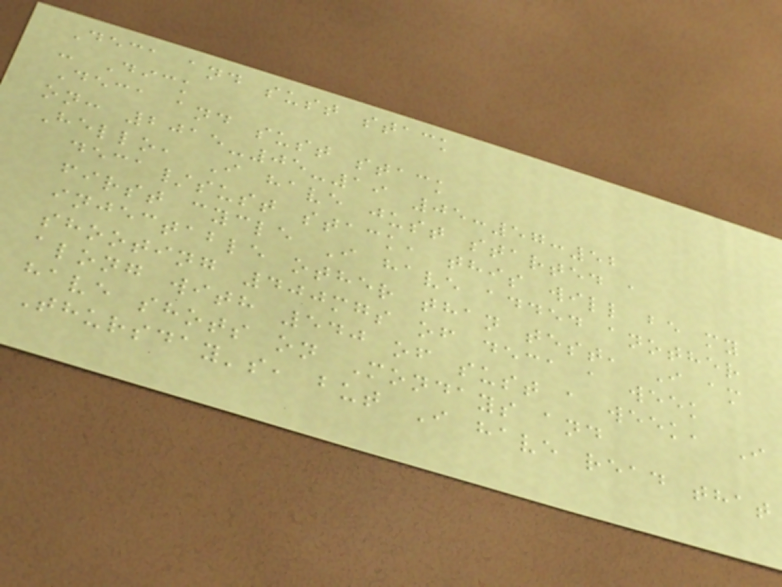Deca and sust stack
- Dick
Deca and sust stack
on: 2015-05-19 05:57:52
Hello, I have just started a
deca/sust stack, this will be my
first cycle I have added another
injectable other than test, I am
shooting 400mgs of deca a week
along with 540 of sust a week, I
have shots on Mondays and
Thursday's, but I have read that
